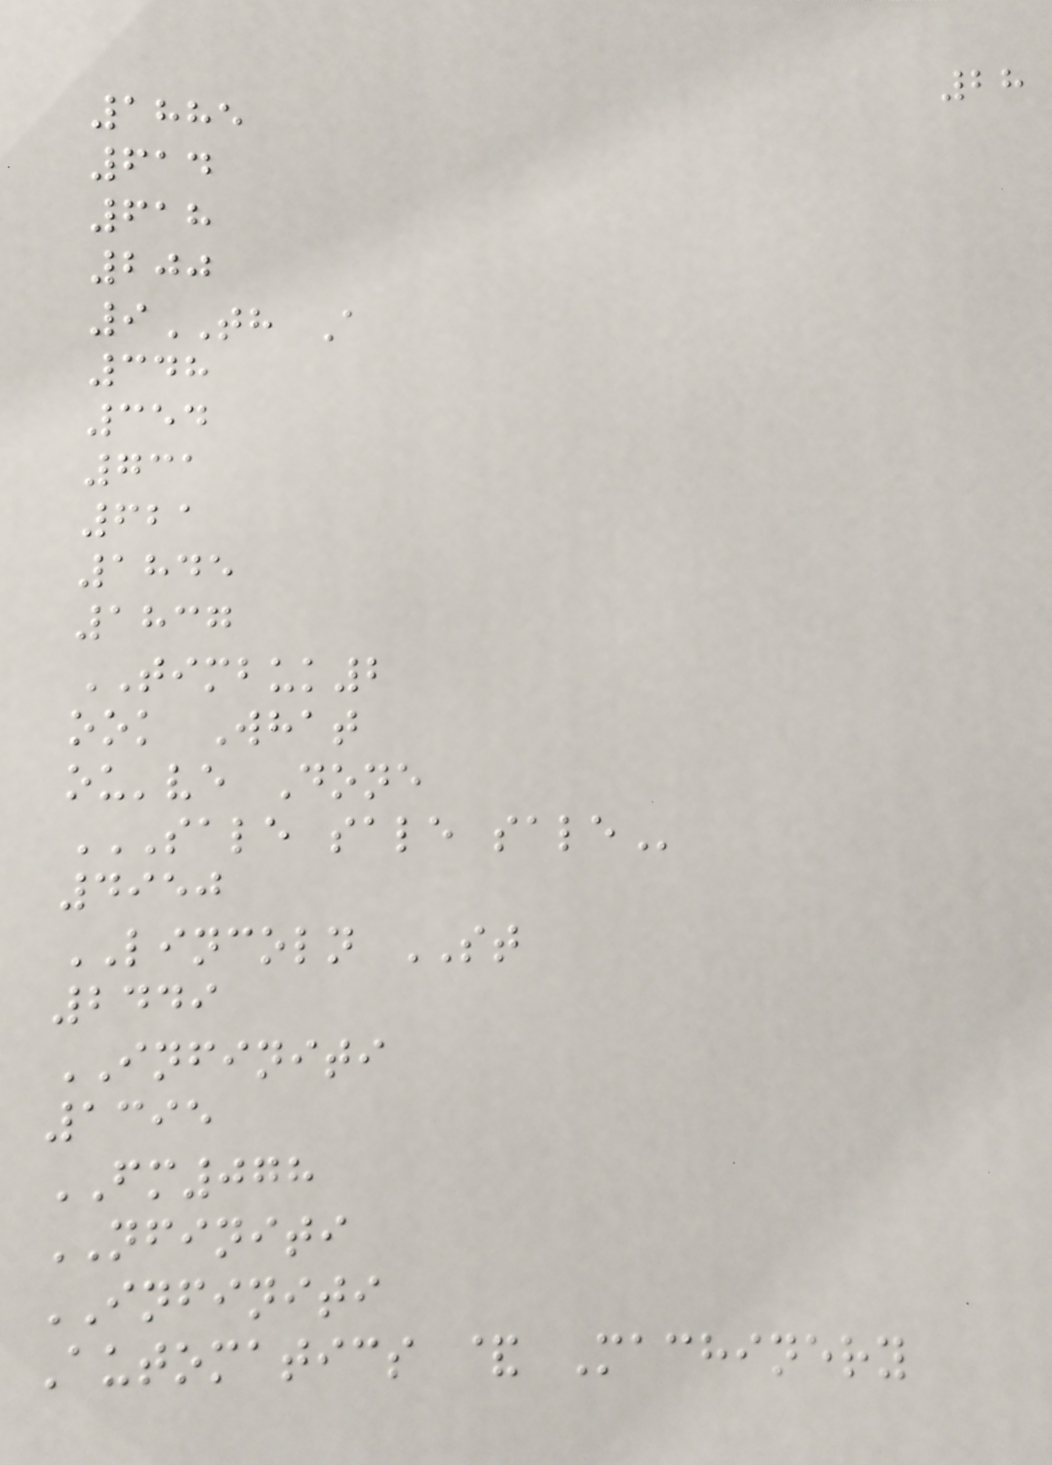28
1885
614
618
200
9TH A
348
354
731
621
1845
1837
TIMBUK2
ook What
ou've Done
SALE SALE SALE
4950
LINCOLN ST
2449
INFINITI
1395
FM078
NFINITI
INFINITI
Automatics & Machinery
